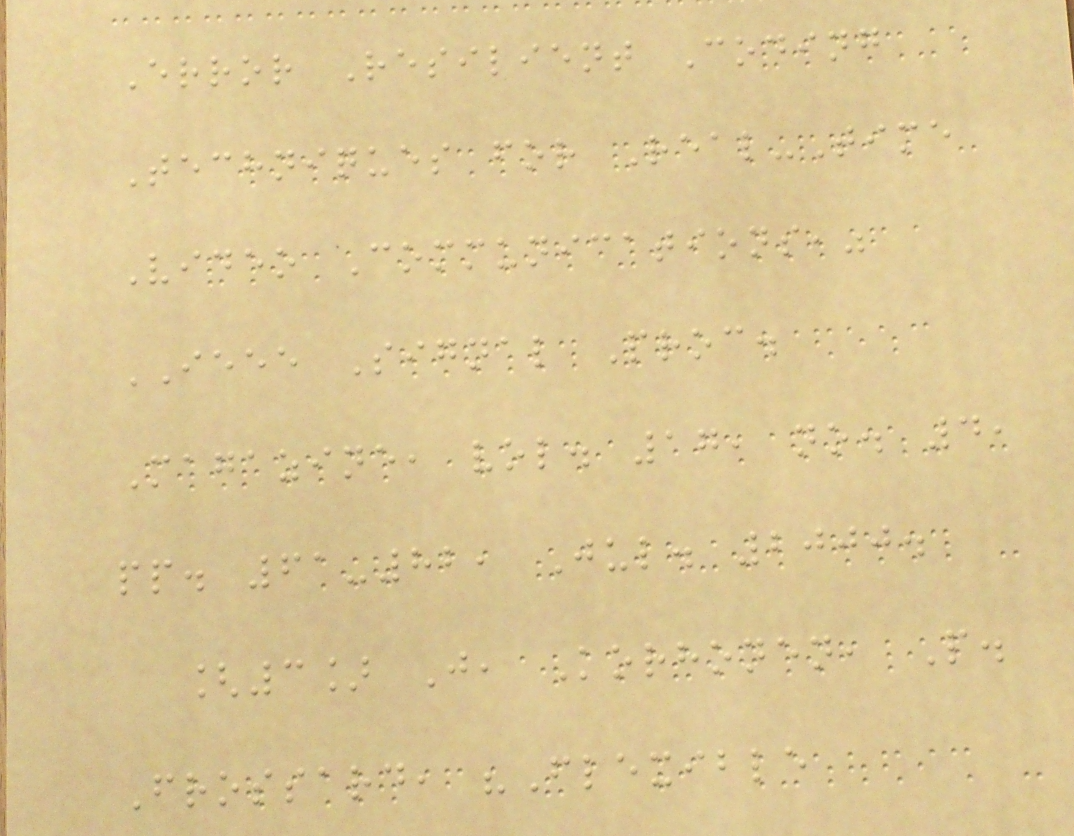Error Resilient Coding
Techniques for Real-Time
Video Communications,"
IEEE Signal Proc.
Magazine, vol. 17, no. 4,
pp. 61-82, Jul. 2000.
[3] J, Korhonen, P.
Frossard, "Flexible
